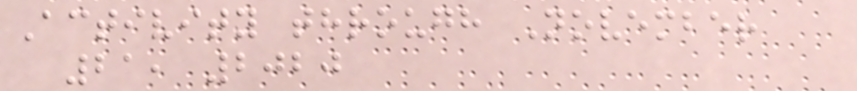Activity through November
21, 2020
